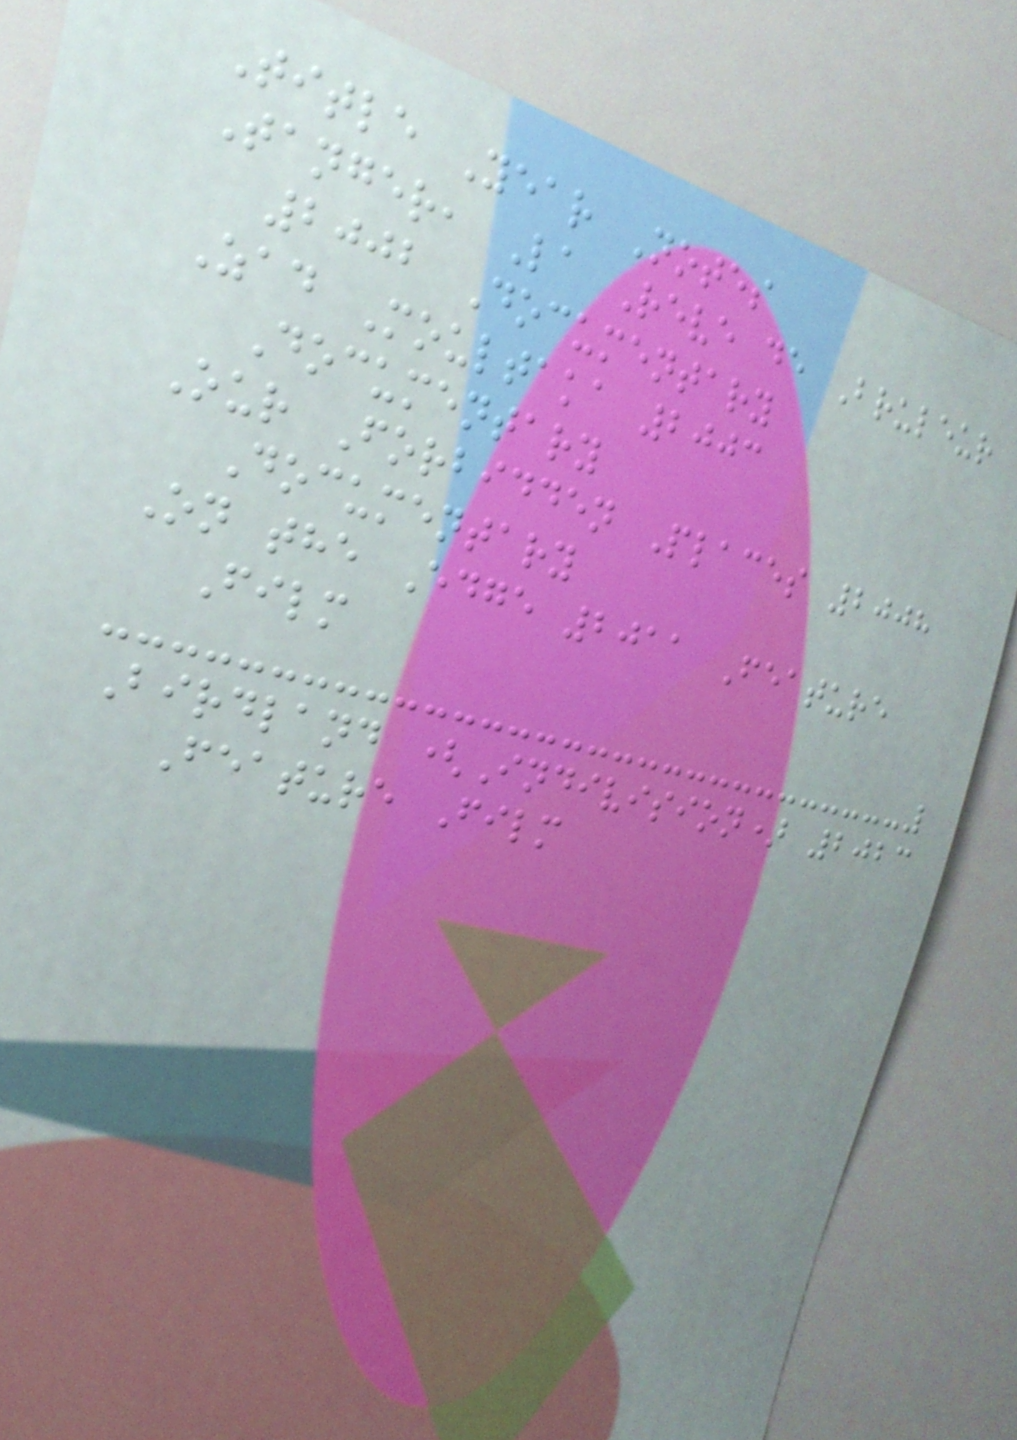Title Year Notes
Tanger, La Reve de Bruleur
2002 Documentary
Zad Moultaka 2003
Documentary
Our Forbidden Places 2008
Documentary
On the Edge 2011 Feature
Film
Birdland (Indivision) 2023
Feature Film
